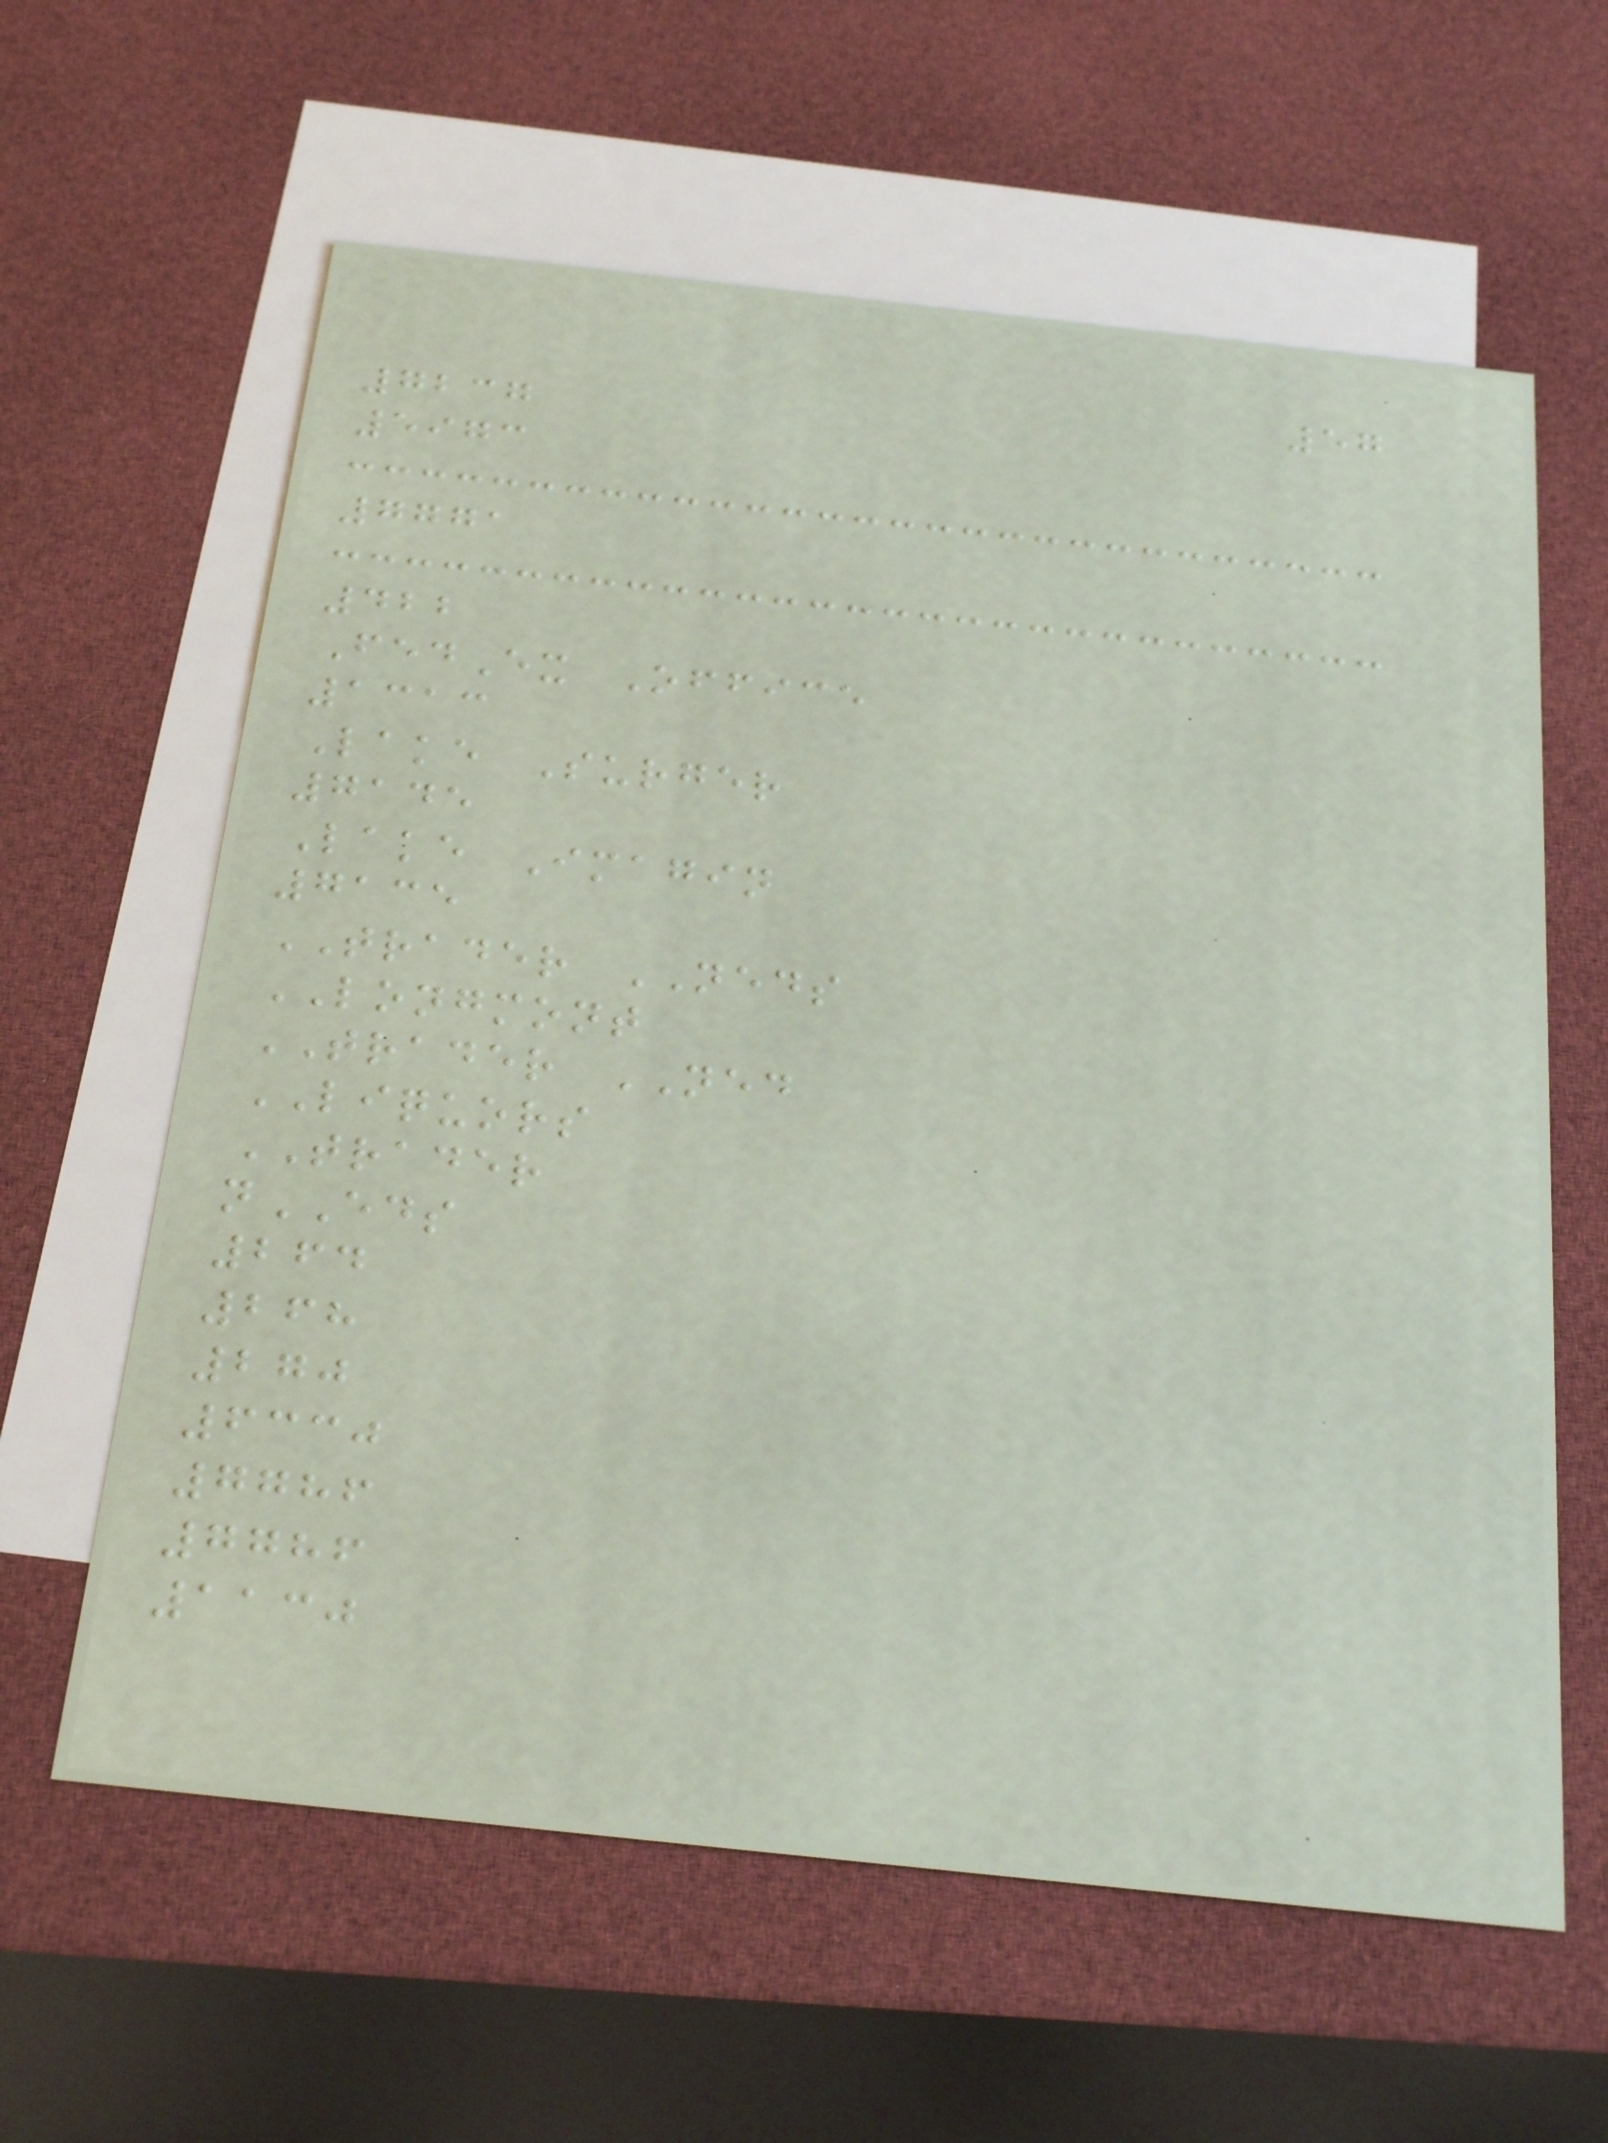57
7237
5973
7771
422
FedEx Office
1313
Lake Surger
7145
Lake Imagin
7135
TRADER NEDS
LONGMONT
TRADER NED
LIQUORS
TRADER
nEDS
264
268
270
6330
7786
7786
1130
